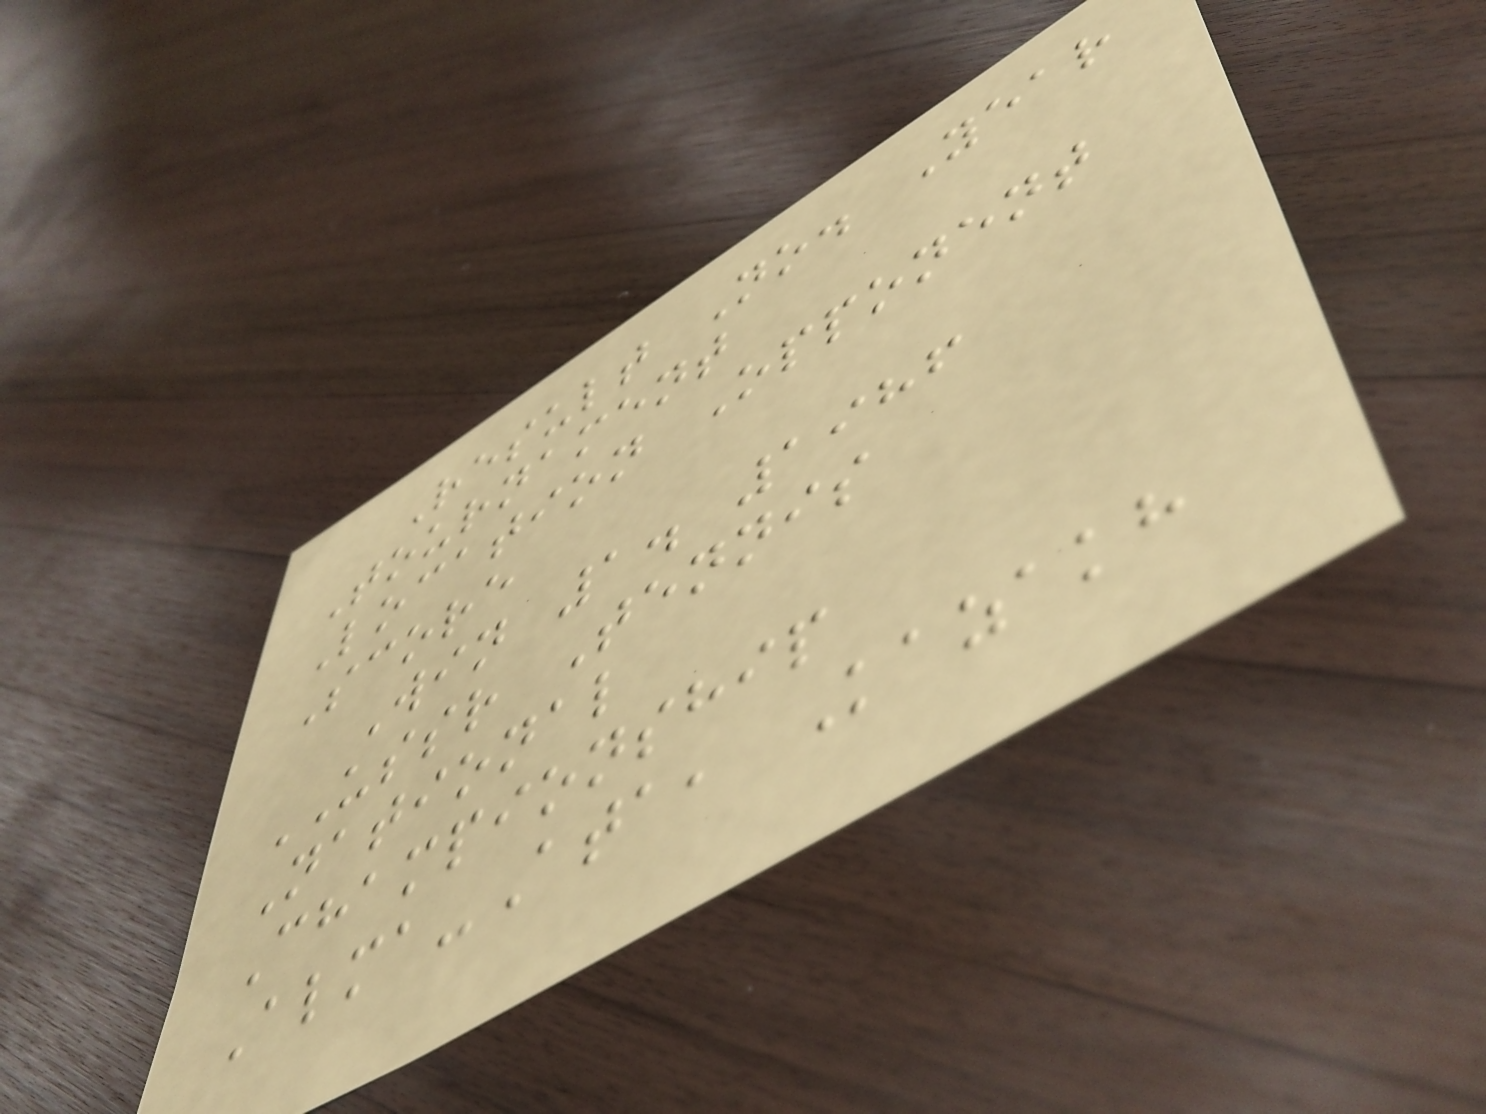Result No. Year
Tournament
Location Opponent
Score
Win 1. 1986
USSR Tennis
National
Championship
Alma-Ata, Kazakh
